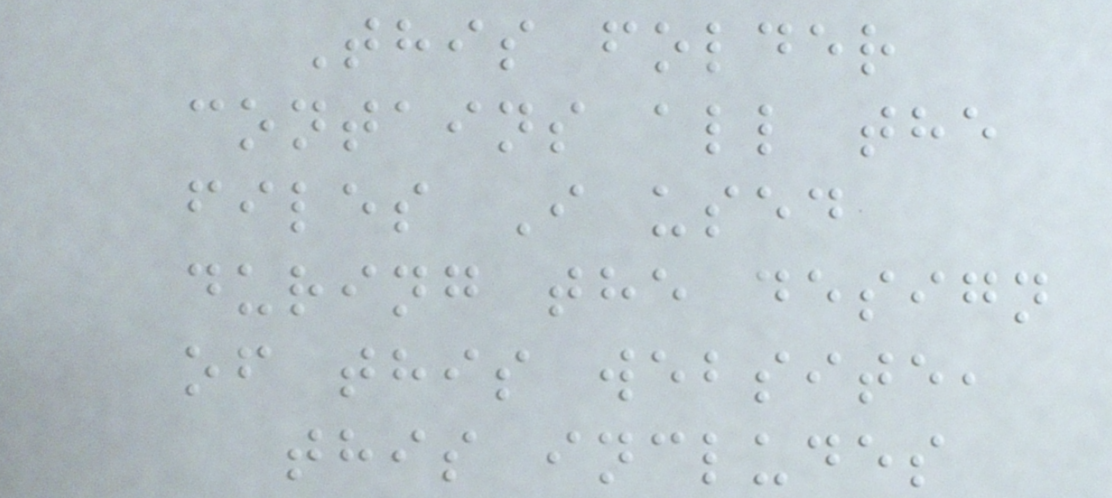This folder
contains all the
files I used
during the design
of this website,
this includes
